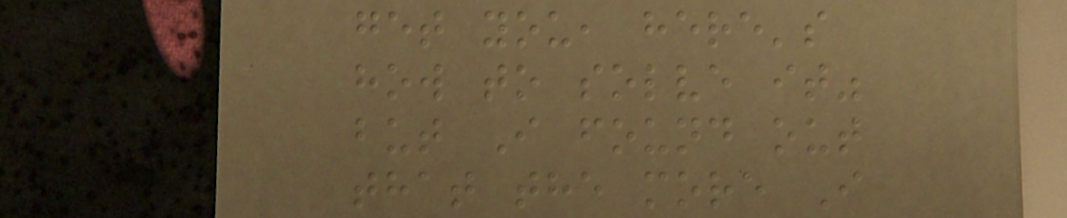get you, here's
how to solve it"
but I found out
that the more I
